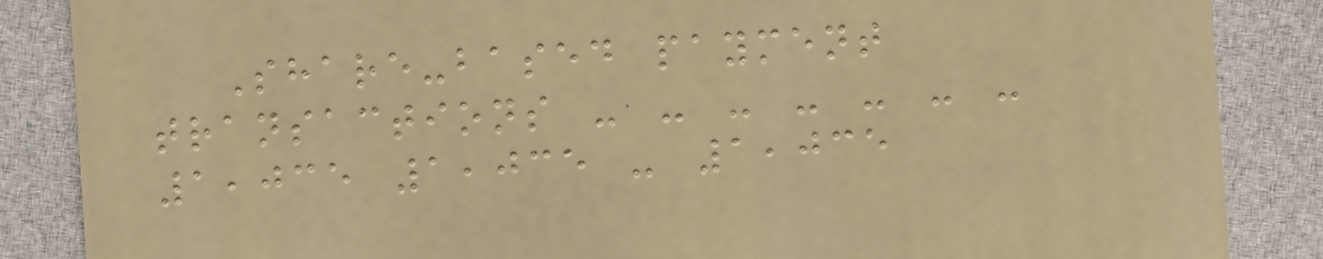Share-based payment
transactions - - - - - - -
1,035 1,035 - 1,035
